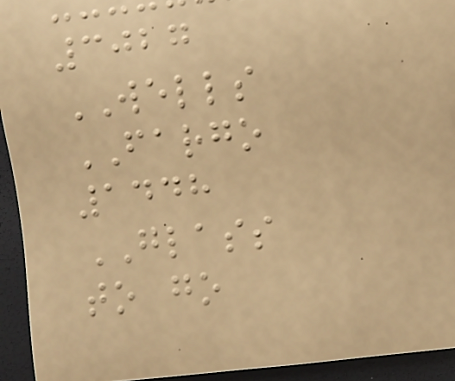3027
WELLS
FARGO
1448
GLASS
to go
